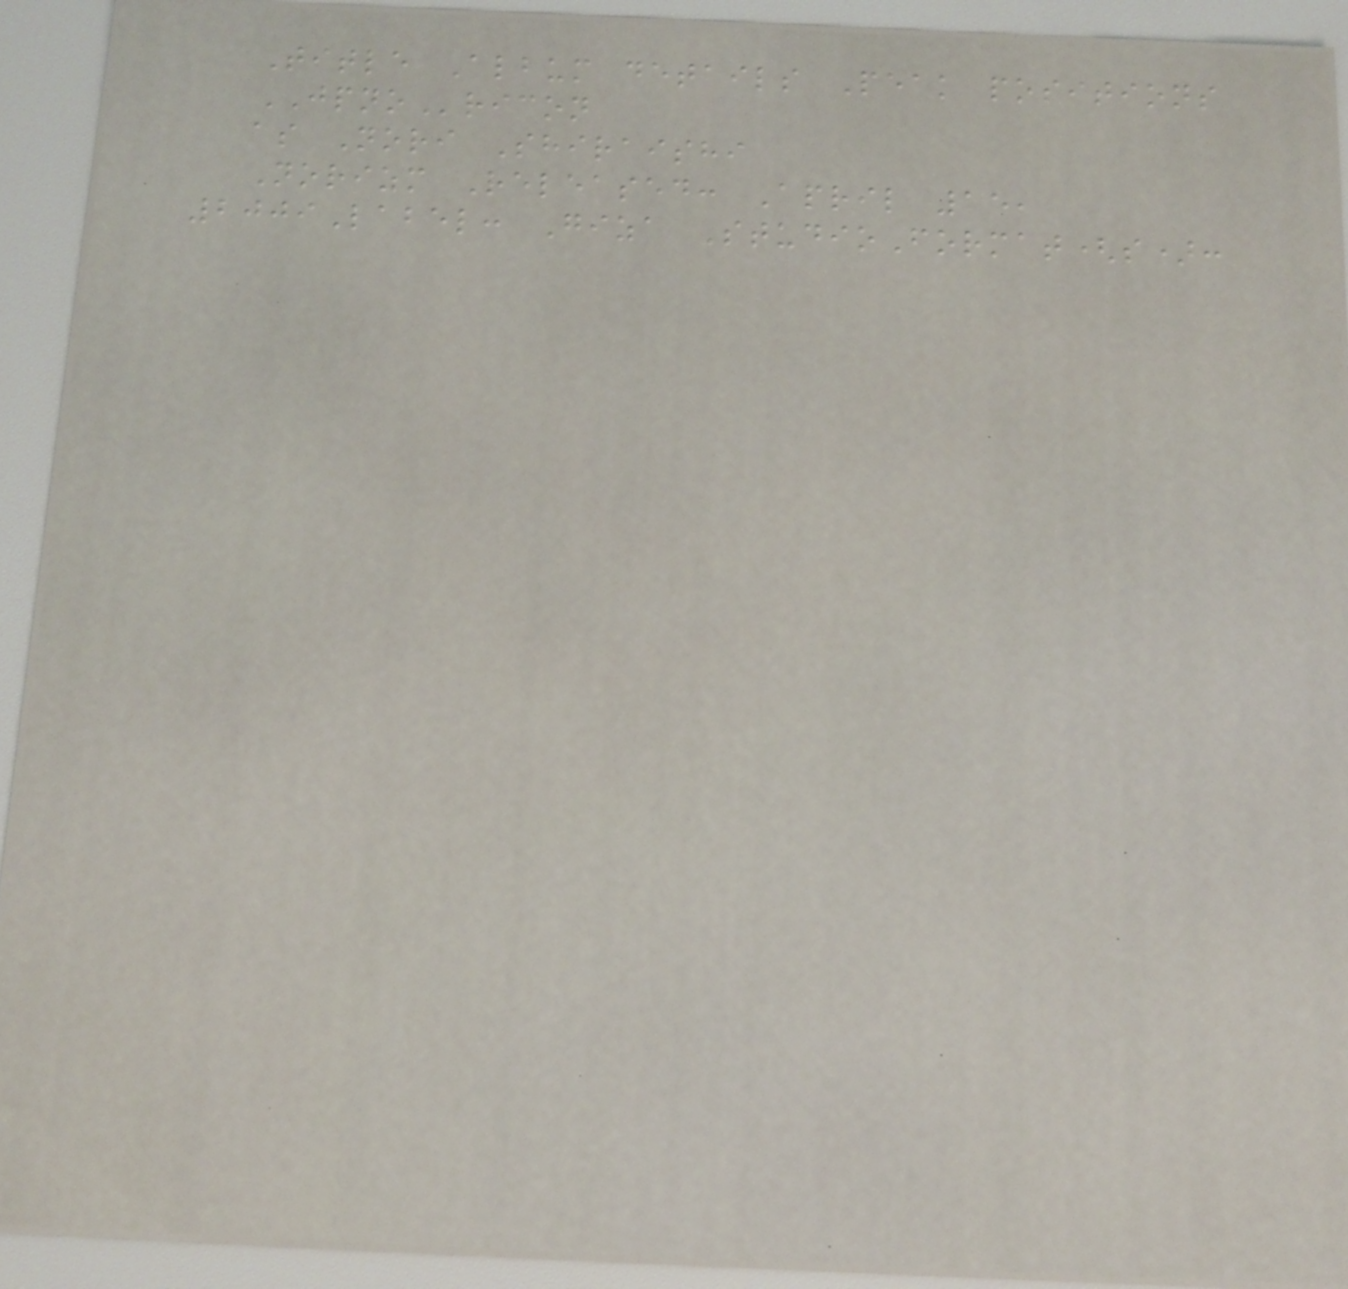Title Album details Peak positions
JPNOricon
as Nori Shiraishi
Norizm Released: April 15,
2009Label: Giza StudioFormat(s):
